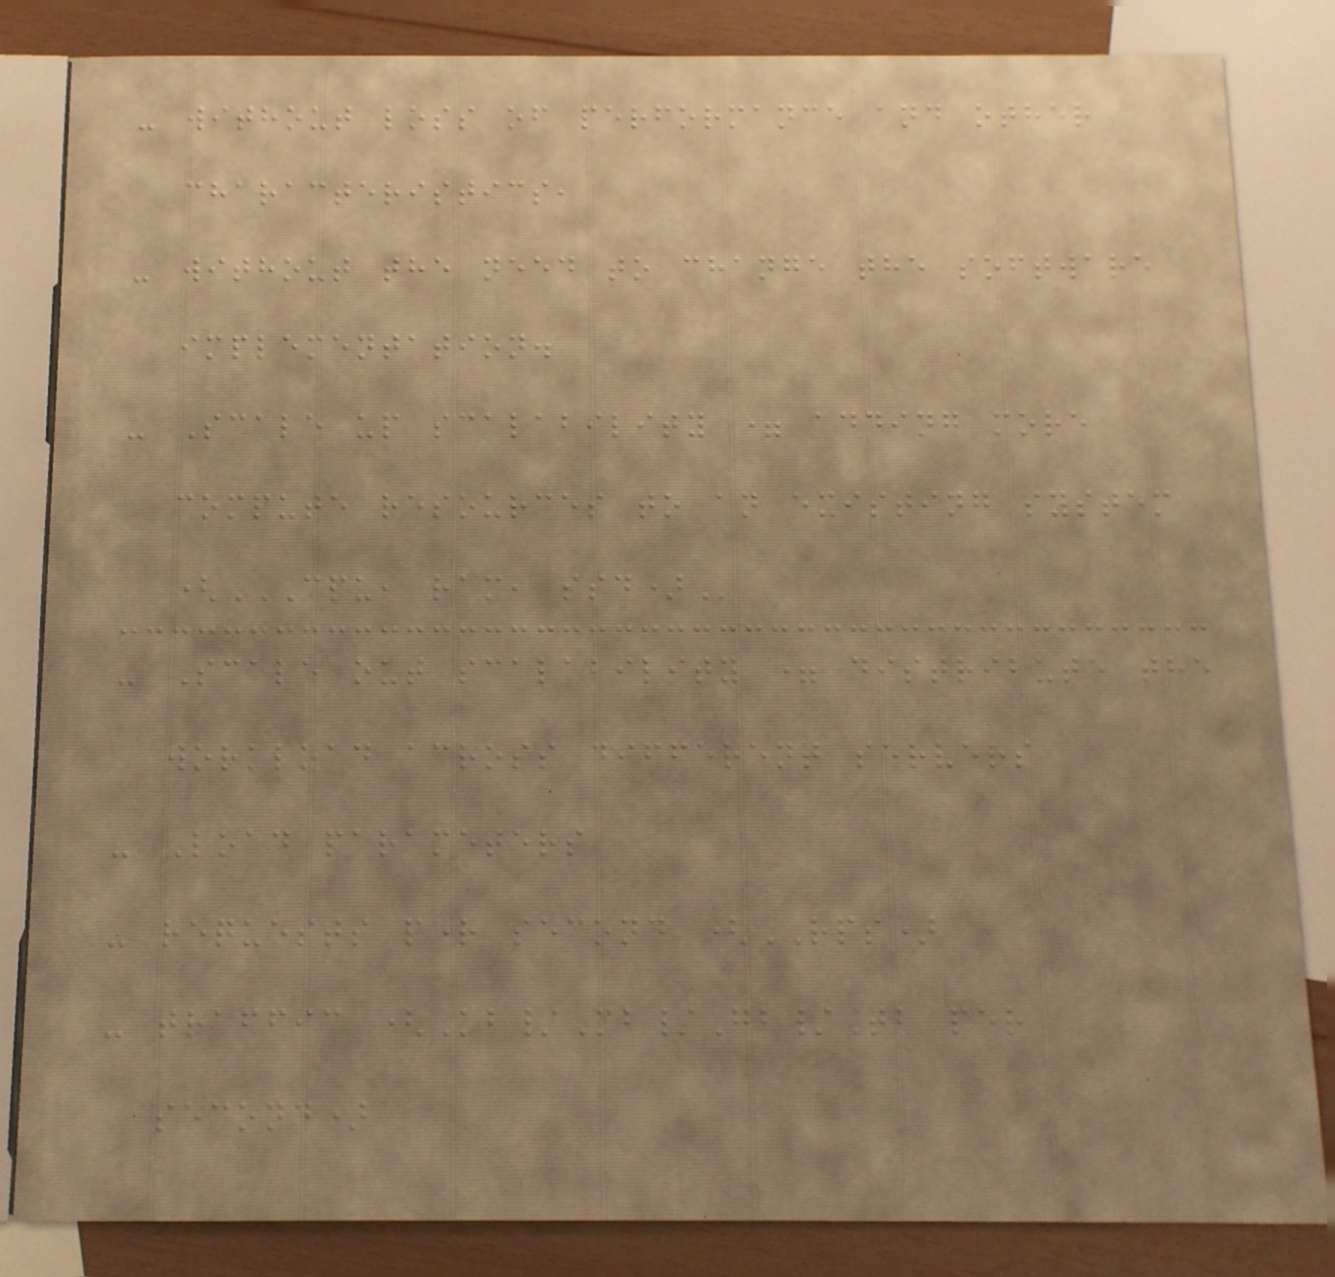- without loss of performance and other
characteristics,
- without the need to change the software
implementation.
- Scale up scalability = adding more
compute resources to an existing system
(CPU, RAM, SSD)
- Scale out scalability = distribute the
workload across different servers
- Load parameters
- requests per second (RPS)
- traffic (Kb/Mb/Gb/Tb per
second)
